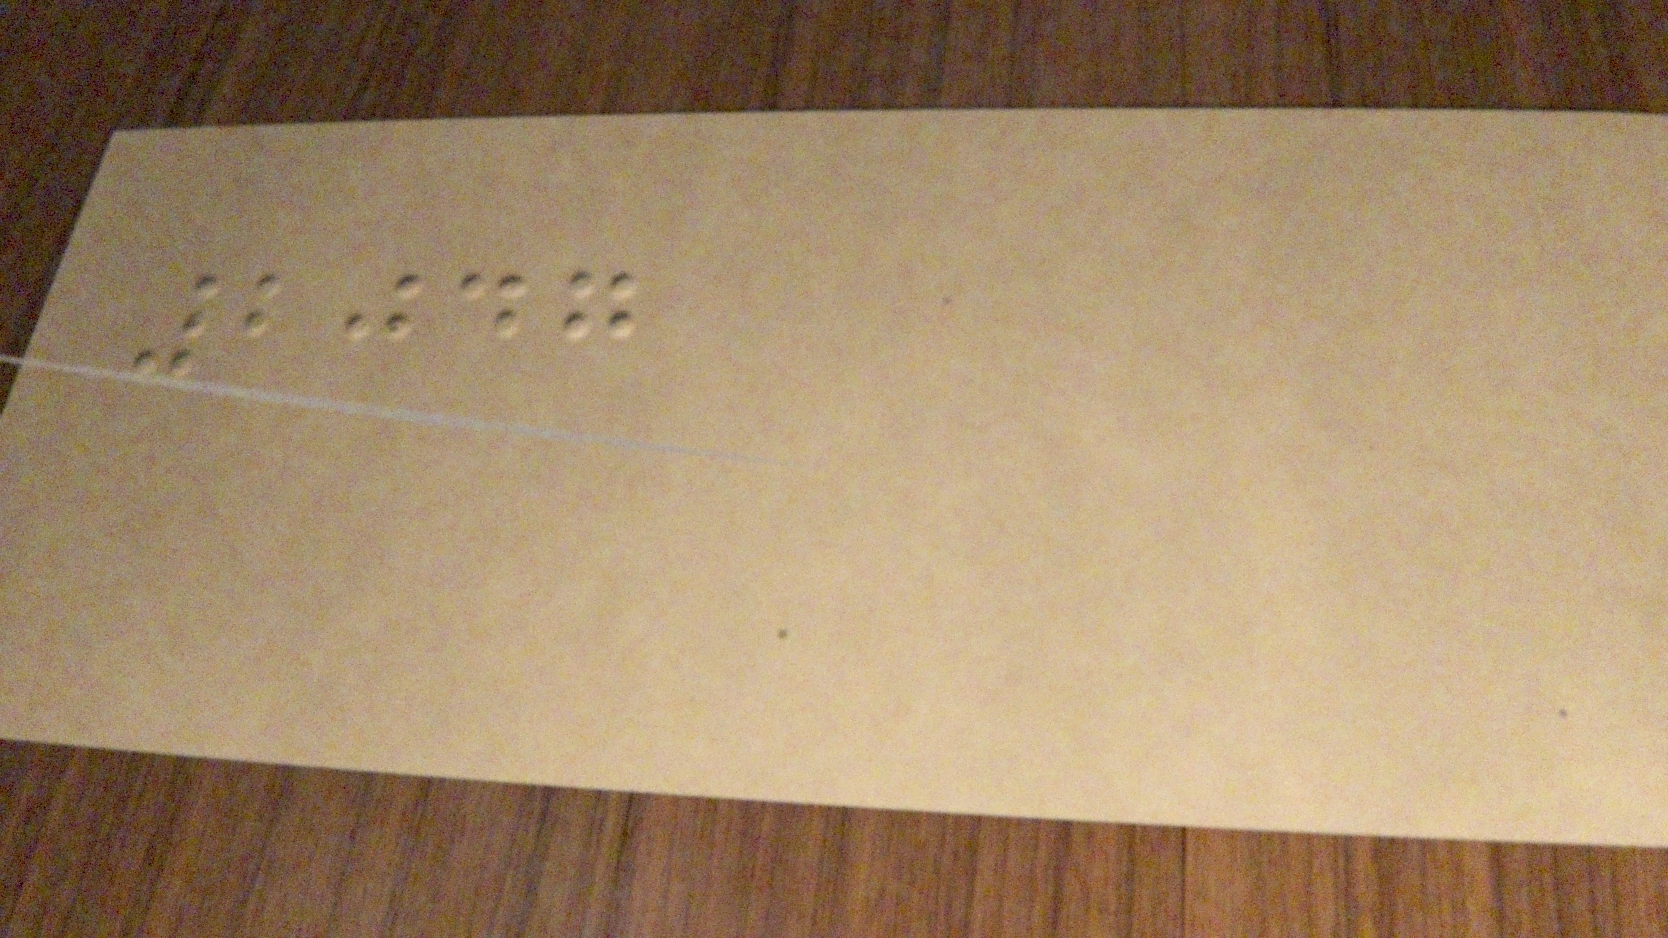2047
